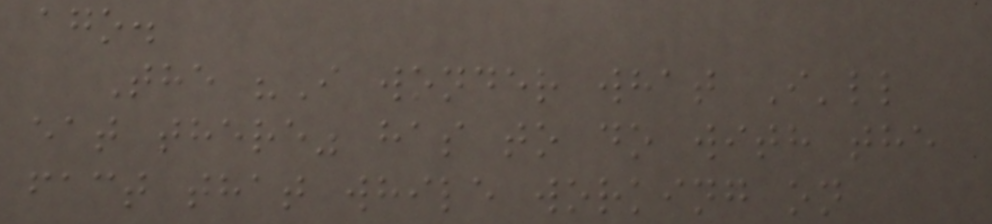ago.
The "I wonder what I'll
eat there" has to do with the
fact that while working on
